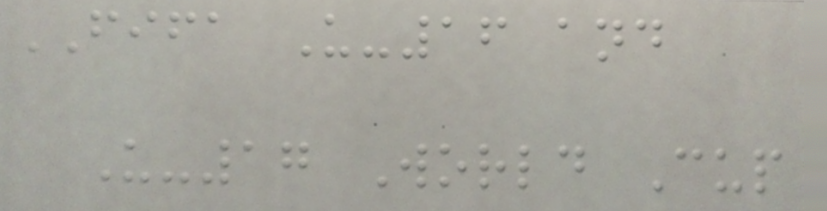FIFA U-16 and
U-17 World Cup
